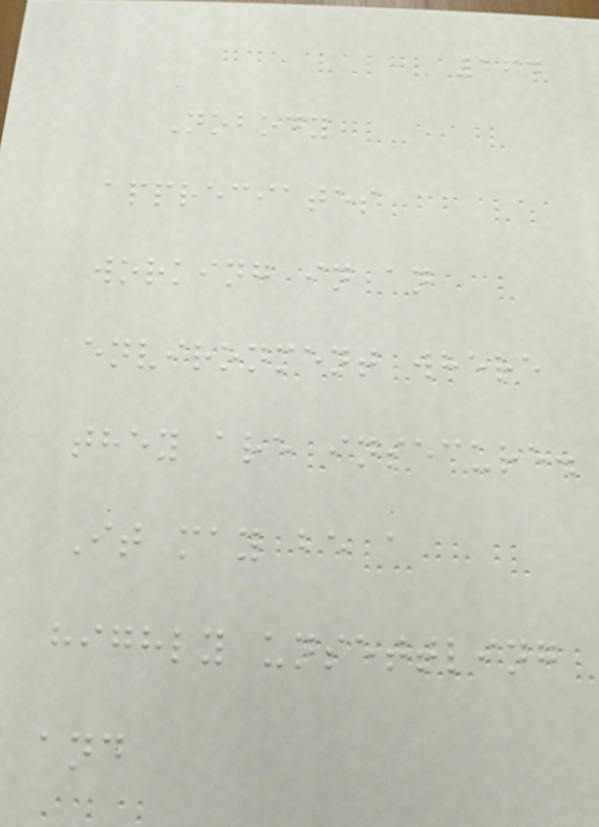164
Nobody
appreciates
working in an
environment where
they are insecure.
It may be a
highly unsettling
and
